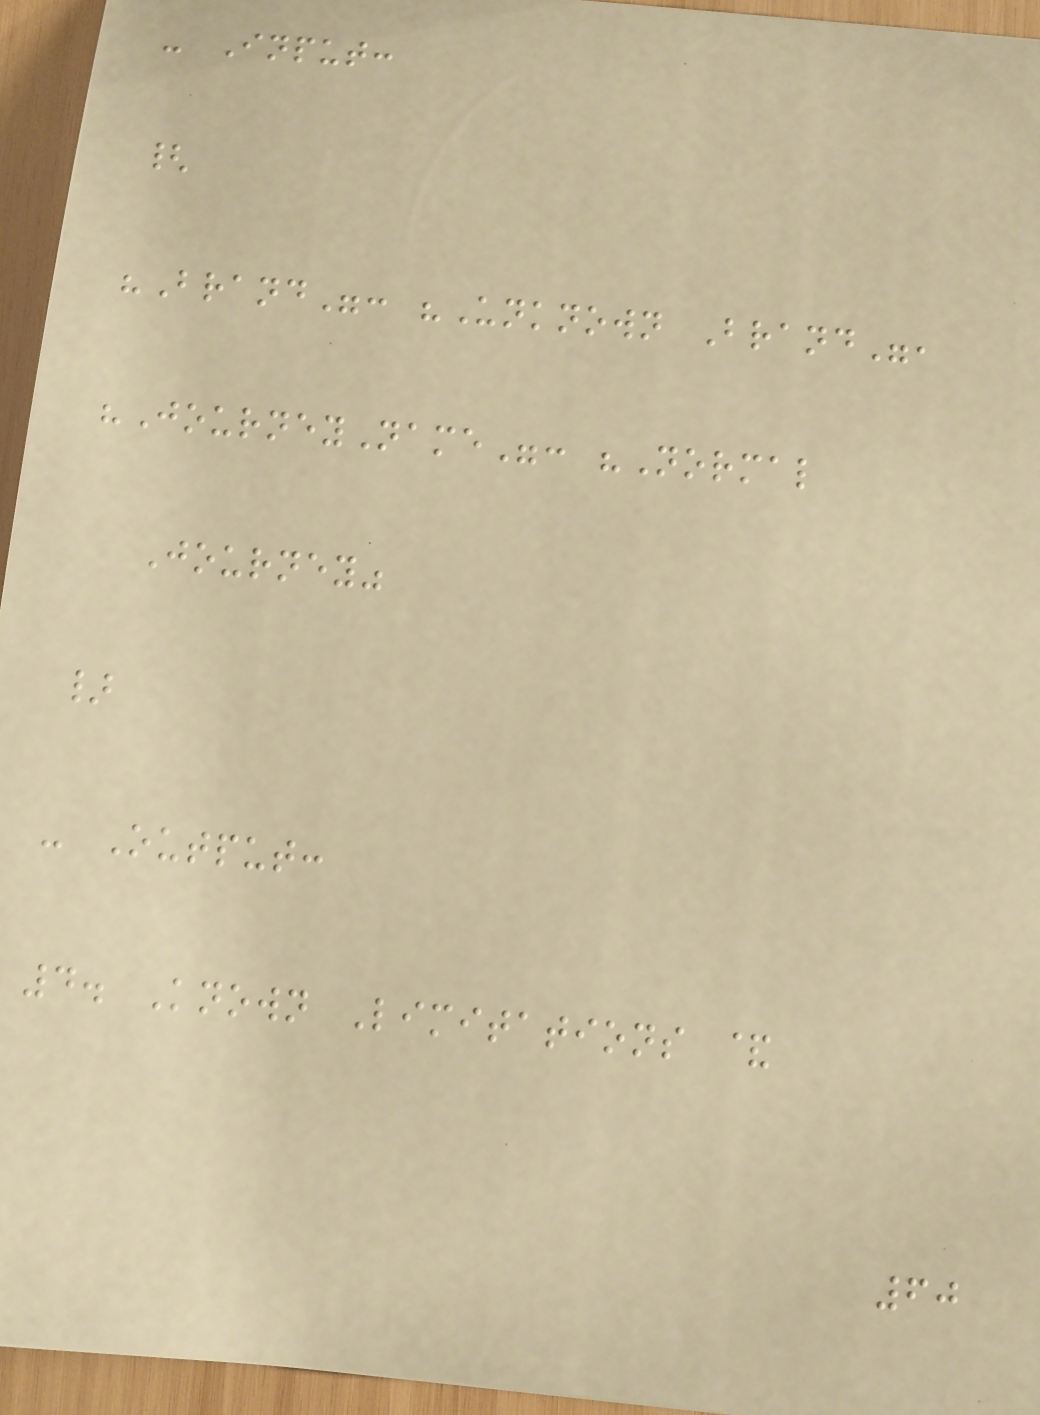- Input:
{
"Brand": "Unknown Brand",
"JourneyName": "Normal
Journey"
}
- Output:
4. Known Limitations &
60
